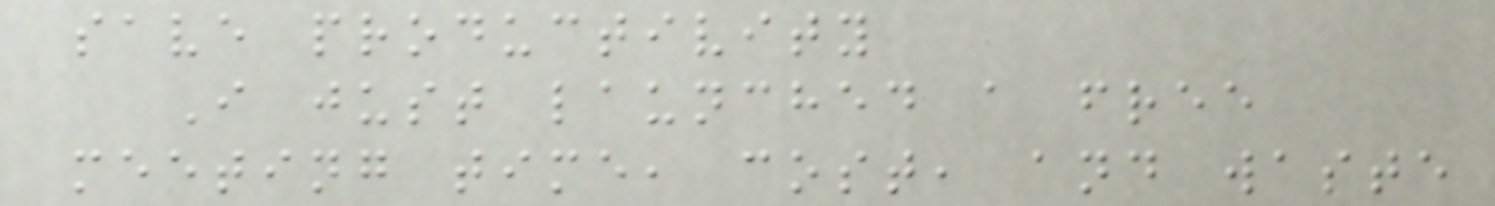save productivity
I just launched a free
meeting time, cost, and waste
